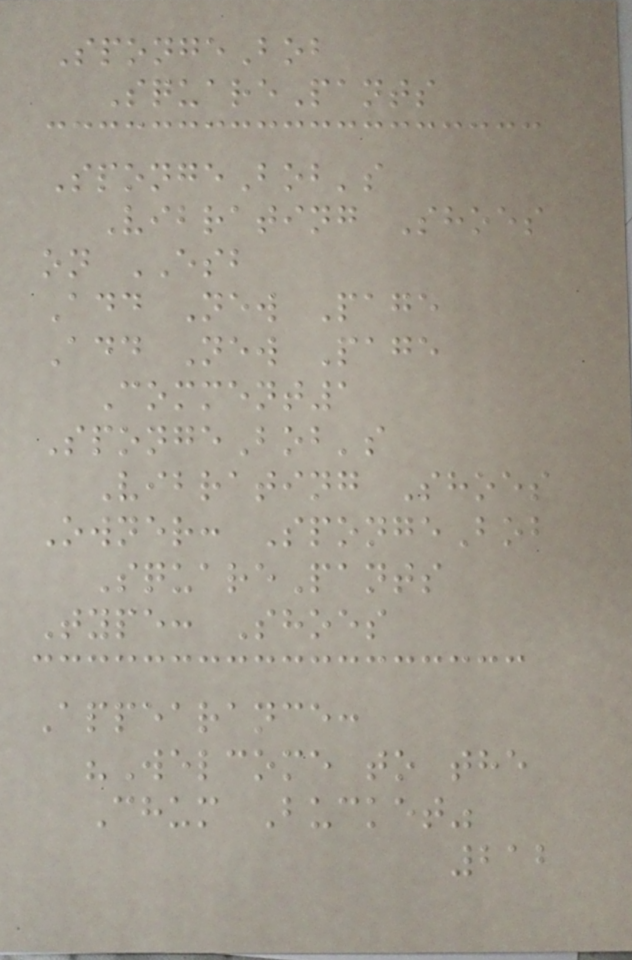SpongeBob
SquarePants
SpongeBob's
Vibrating Shoes
on ESB
Add New Page
Add New Page
Comment1
SpongeBob's
Vibrating Shoes
Owner: SpongeBob
SquarePants
Type: Shoes
Appearance:
"Welcome to the
Chum Bucket"
212
